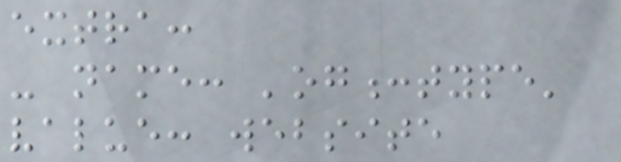extra:
- name: 'og:type'
value: website
